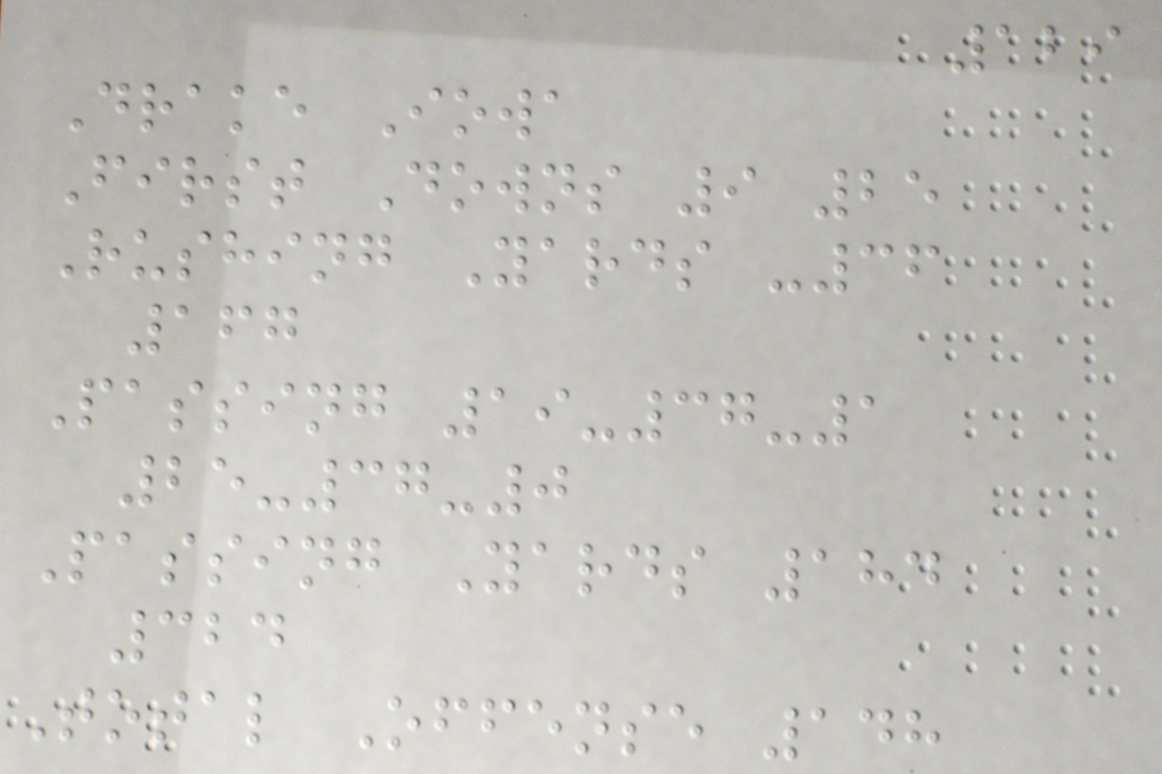129
Drake Iowa
First Downs 9 25
Rushing Yards -36
167
Passing 19-37-1
25-37-0
Passing Yards 184
324
Total Offense 148
